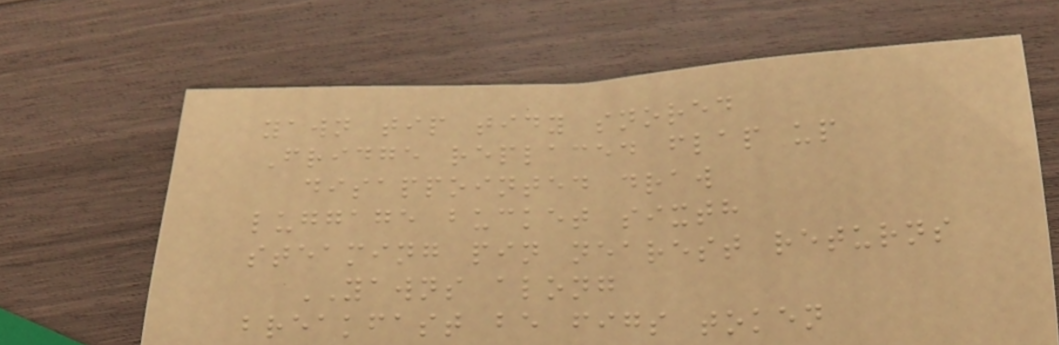yawn tip tidy snored
Fridge replaced flap up
disappointed draw
luggage bucket sixth
steaming pin nearest returns
YAWNS along
breakfast be figs token
